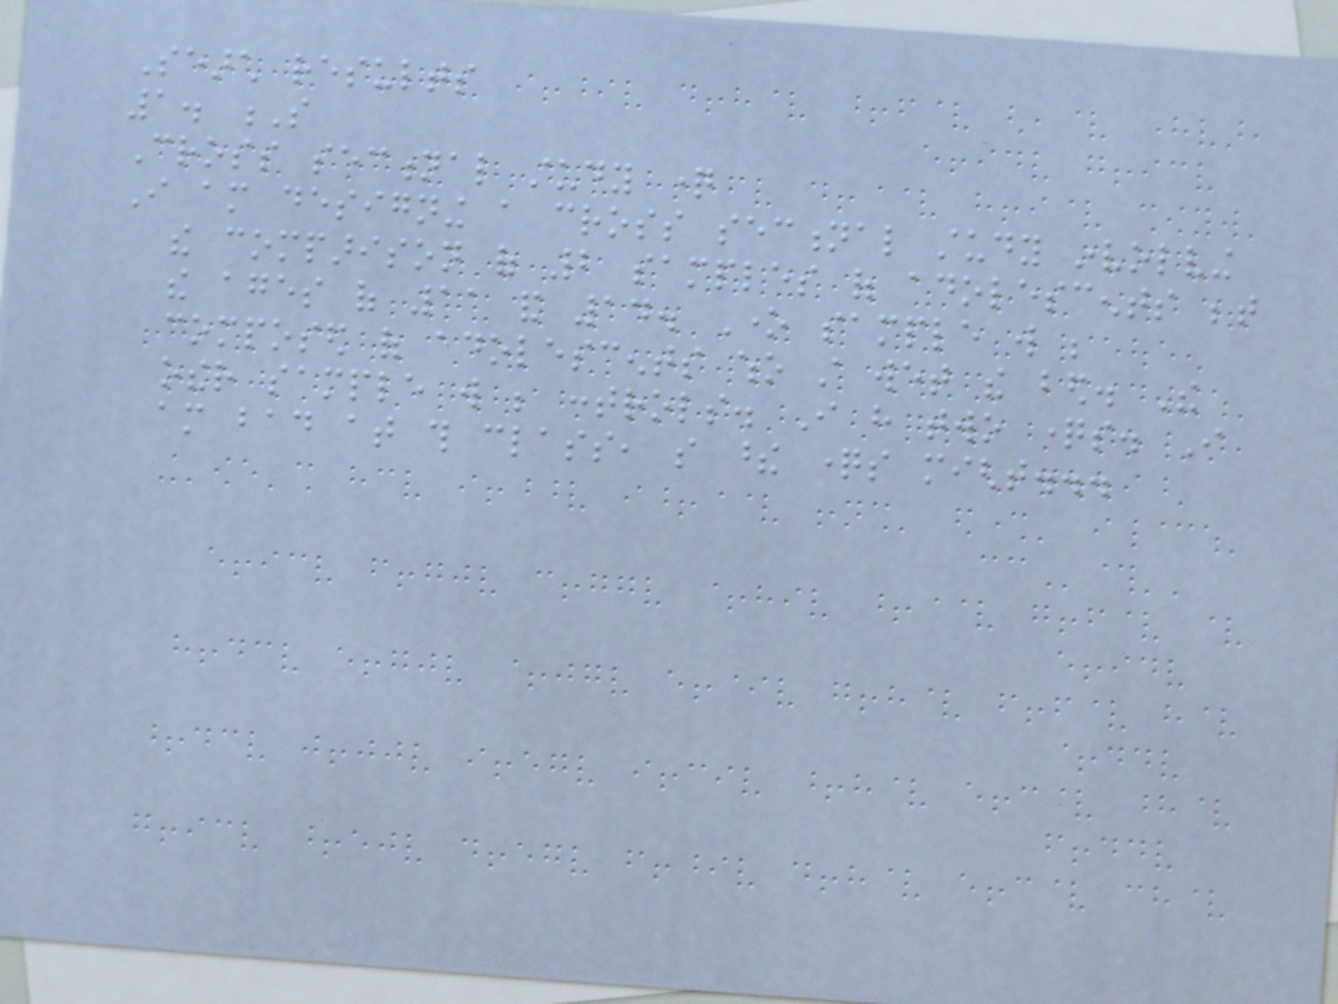Search results
1. S
Cross sectional study question
I am designing a cross sectional study involving
the comparison of 2 samples of adolescents between
the ages of 11 and 14. One sample will be
composed of adolescents who still wet the bed. The
other sample will be controls. I have two questions. I
am bad at this class, so these questions might...
